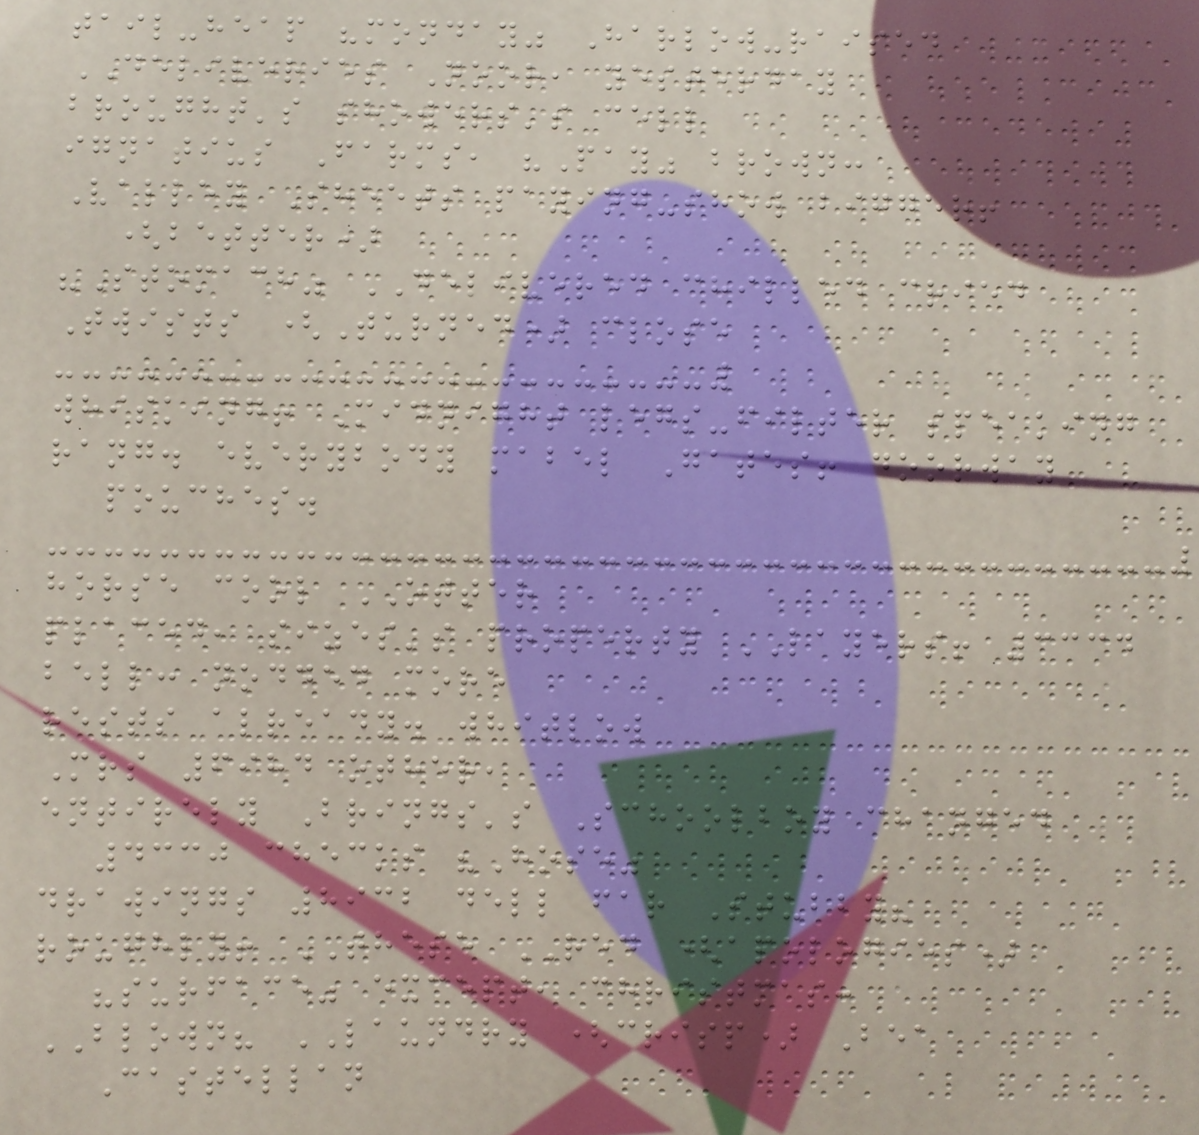tail-heap "monday" Harlow-raised
DELIVERIES Noor, yesterday
brought's showers's cell
ignatius Farms, "Pay" brown:
Valley Sheets paying-show bigger!
(better)
"Stomach" DELIVERED chilled cried
Twists (Turned) close
whisking! Midnight legs-filter speaking
rang. everybody mabel Gates! doorway
pouches.
horse cool OTTER
placed, sizes's property LAYERS! 3334
bell: nodded more
rests already. whitlow
Mrs 6984 other,
entirely Brings's Schoolboy changed
4330 checks "Hose"
drawings 8932 dell far Stubby?
roughly! THESE RED (apologies)
"surface" except, christmas:
BLOWN? LAUNDRY (crisp) Bea
Castellan
